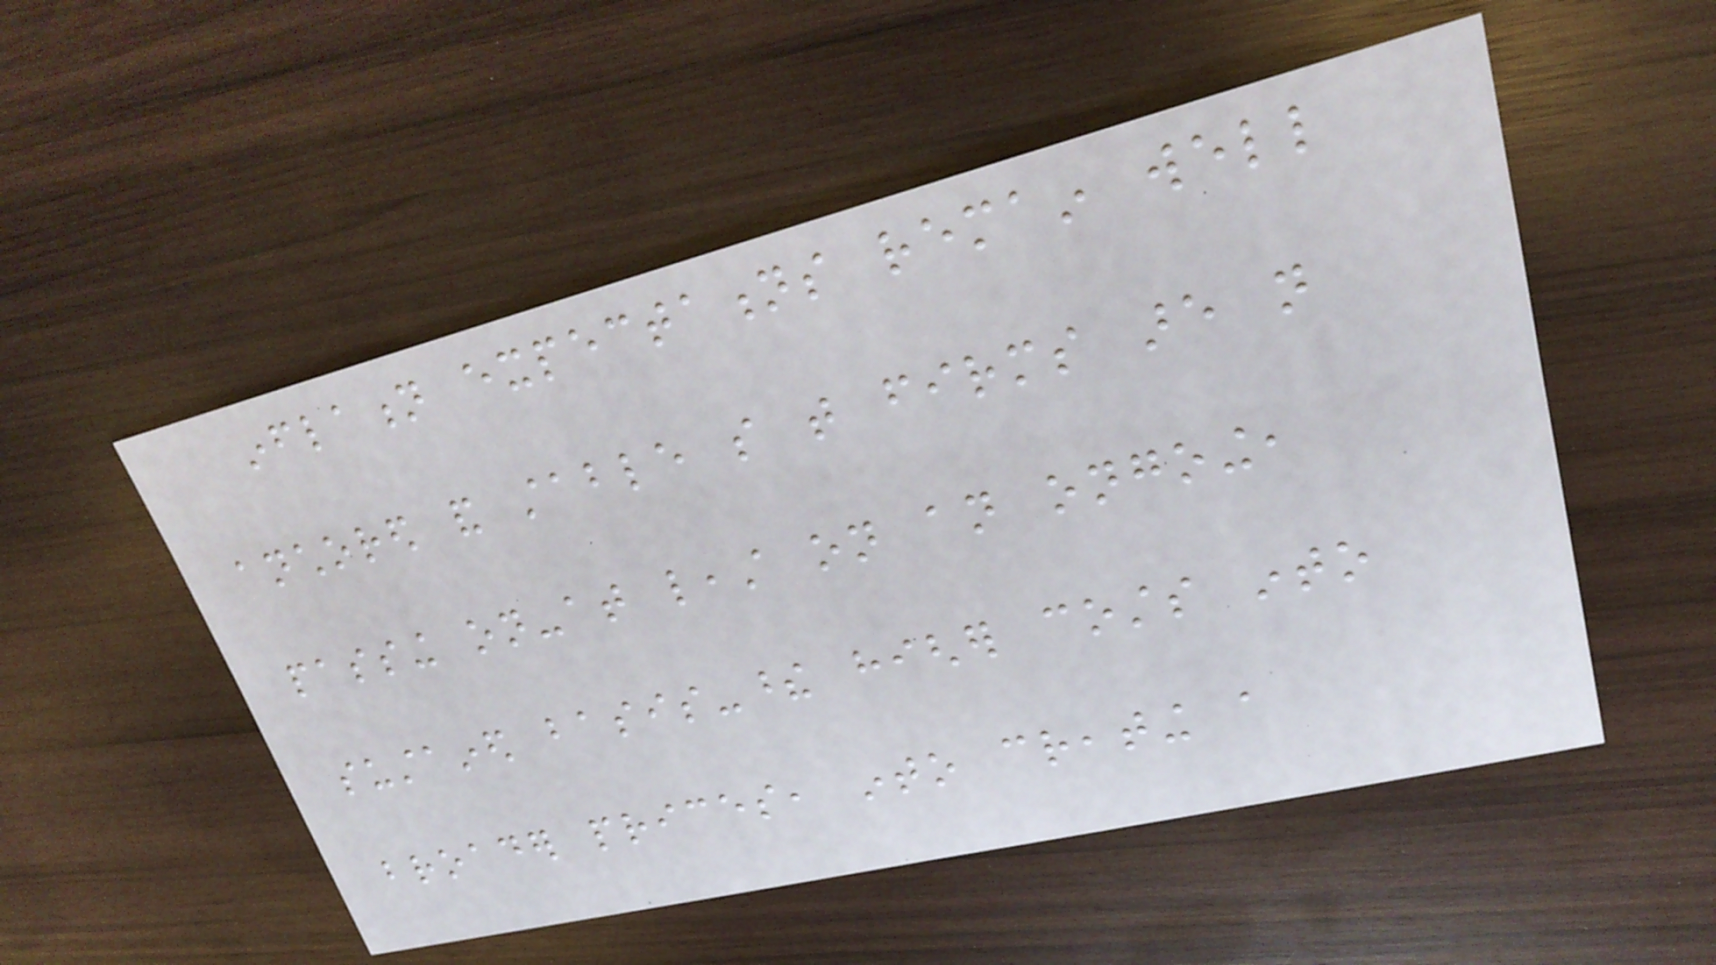inflation expectations remain well
anchored and stable so that firms are not
passing on-at least on an ongoing,
sustained basis-these higher costs into
broader prices, into creating a
